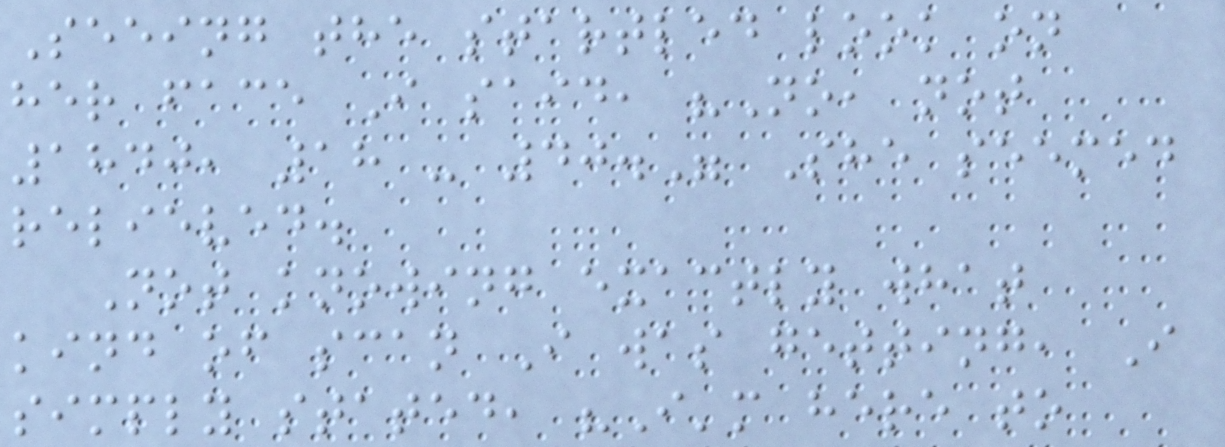Seeing the startled look on
her face I said, "No, not
1840, 18 - 40." She seemed
relieved.
Not knowing exactly what
kind of scan I was getting, I
simply stated, "I'm here to
